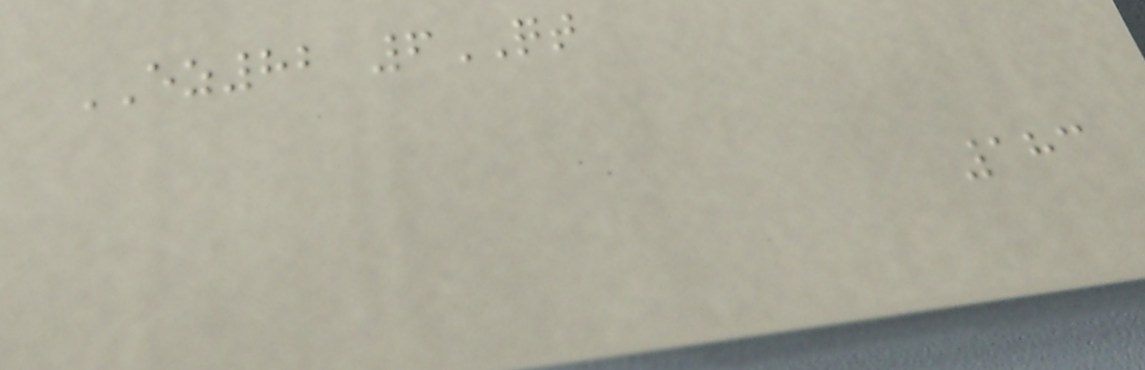EZ82 6QT
183
